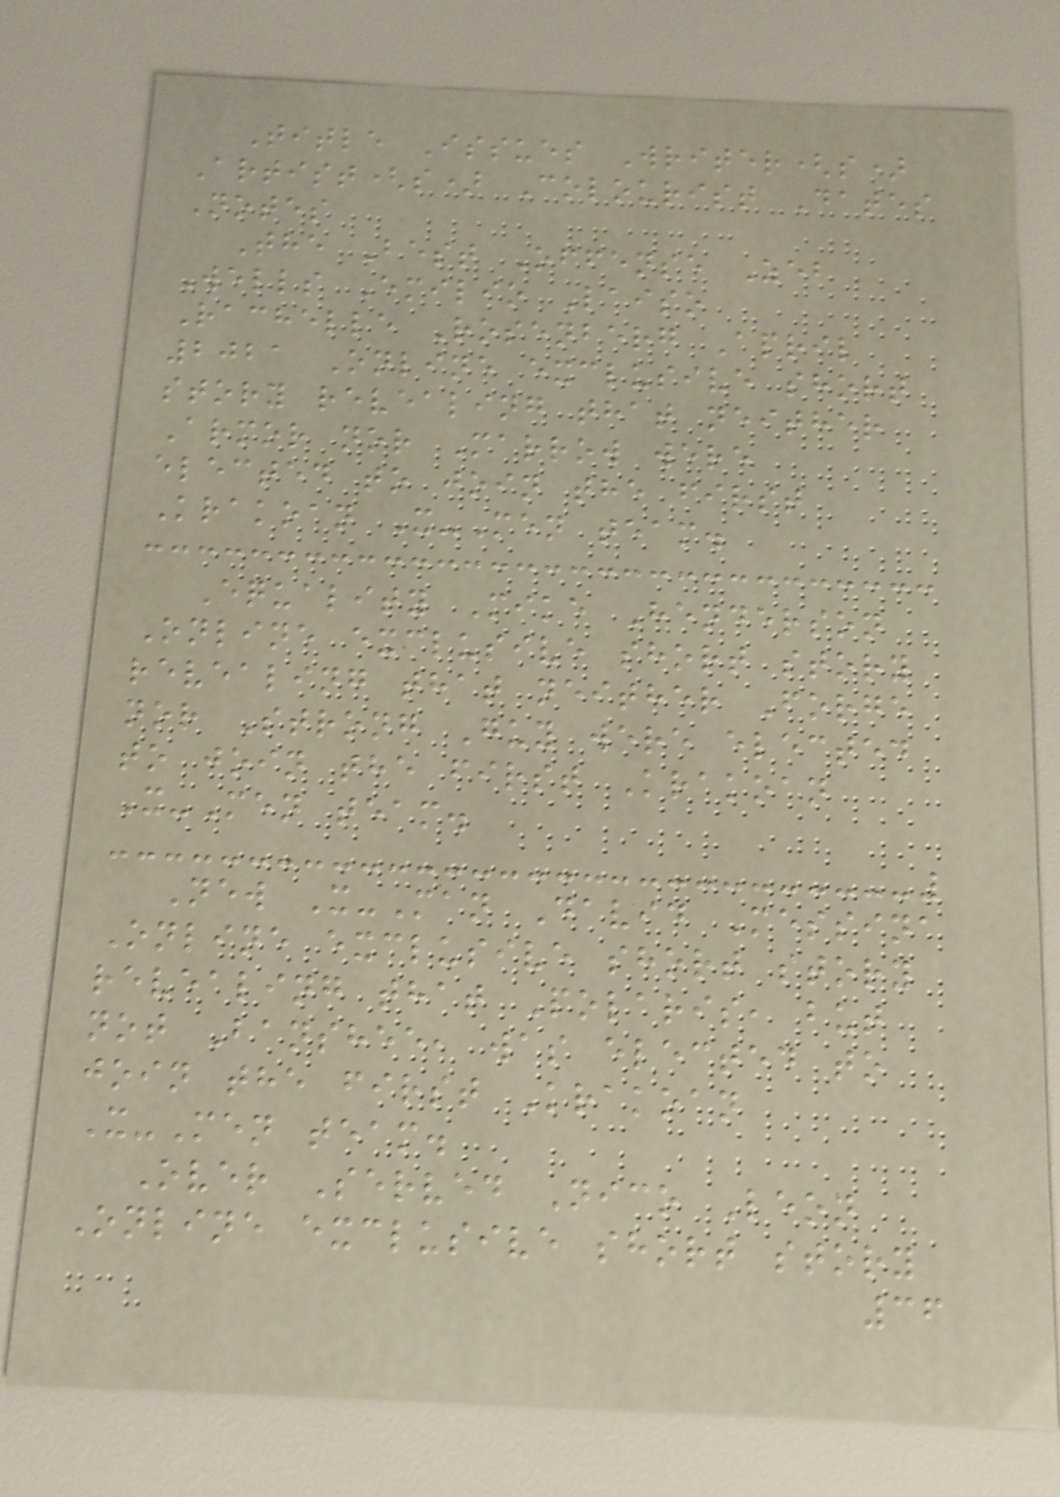Title Issues Writer(s)
Artist(s) Colourist Dates
Notes
The Best Offense Zeb
Wells Emilio Laiso
Rachelle Rosenberg April
2021 Online exclusive short
story revealing that neither
Armor nor Marrow were
elected to join the first
Krakoan X-Men team.
Equality Mike Henderson
Online exclusive short story
revealing that neither Forge
nor Strong Guy were elected
to join the first Krakoan
X-Men team.
New X-Man David Messina
Online exclusive short story
revealing that Polaris, but
not Banshee, was elected to
join the first Krakoan
X-Men team.
Over Served Nico Leon
Online exclusive short story
36
